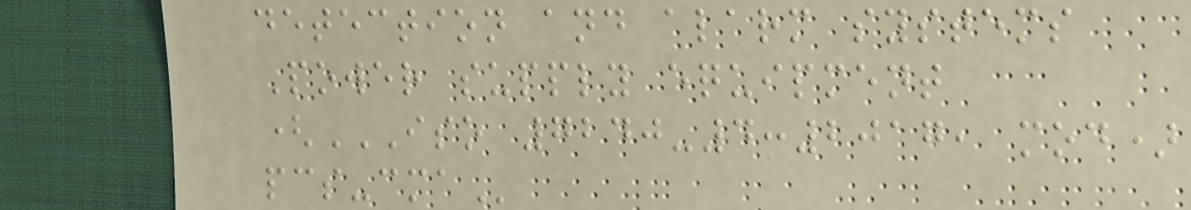detection and alarm systems
Power supply equipment
(ISO 7240-4:2017, MOD)
PCS-CMA
